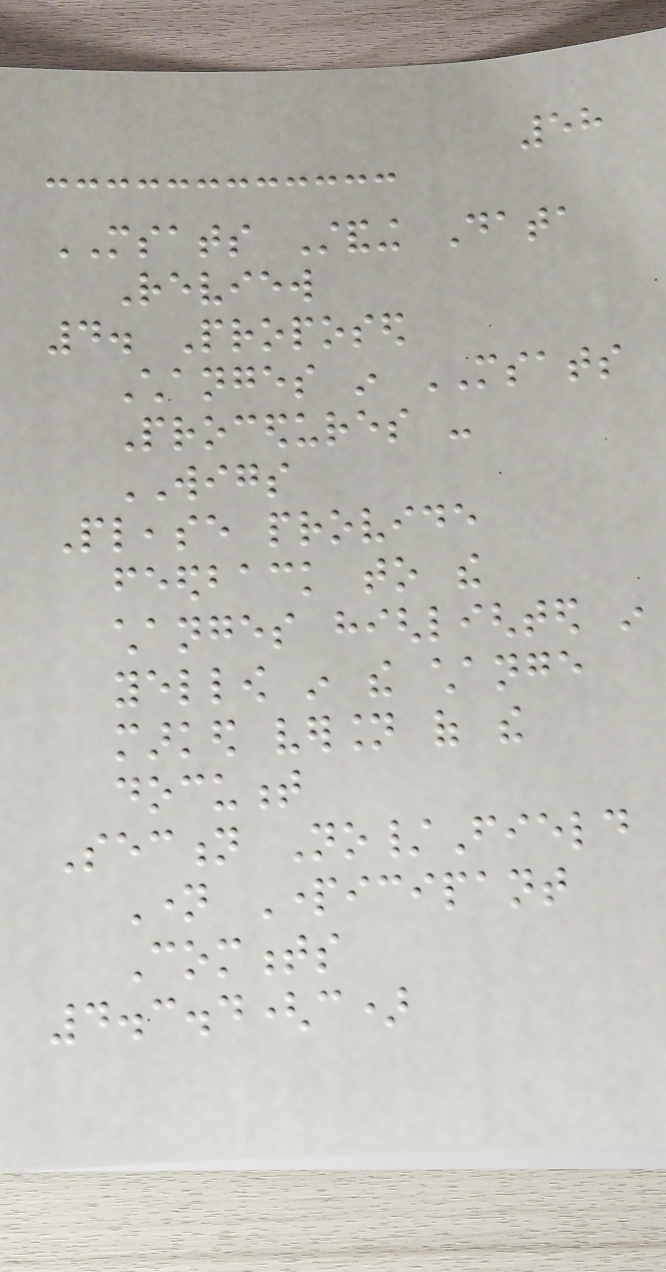58
MSATS Standing Data
Review
4. Proposed
Changes in MSATS
Procedures -
WIGS
Please provide
feedback to the
changes highlighted in
yellow in the change
marked version of the
document
Section No/Field
Name Participant
Comments
4.3.4(c)
